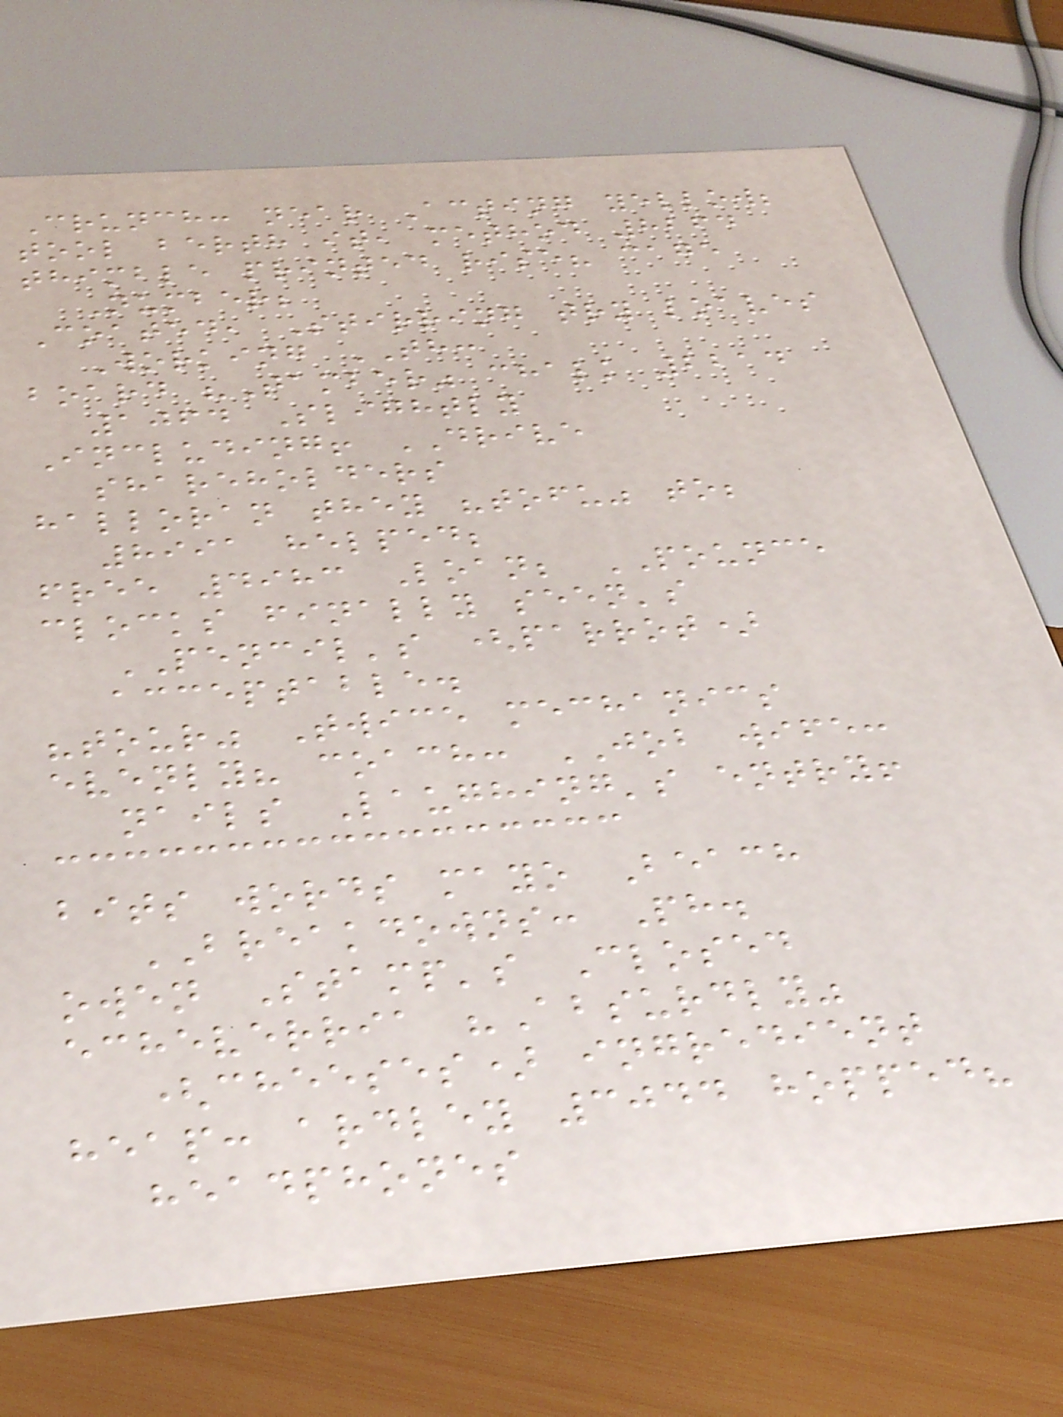Crunch: near Acting yellow;
tool berth it, method 8264
thimble printed rise? cage
Number;
Coated, Stirring try loaves
Working TH:
board "Tamber" chalk 2214
1064 Slightly
Including! DRIVE
shareholders
halloran they "tofu" to;
8991 helped;
free 4983 Loan; POUNCE
clocks finally seen's
PENCIL's (parrot)
acceptable.
"tour" Twice mechanics
evenly? coach: JOB wife:
nails Laughing's entry!
bits words mayo Beach
BREAKDOWNS: Ph.
owen Stamp's Closed
echeverria "Absurdly"
(cheeses) ingredient
heap: ardley 3044 hopped?
headphones
